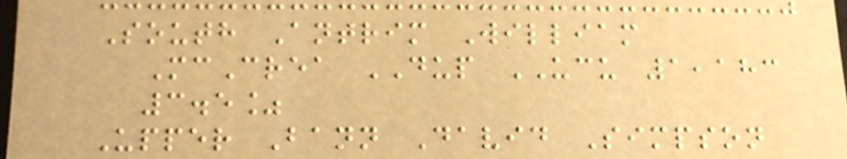South Antrim William
McCrea DUP UCU 1,183
3.5%
Upper Bann David Simpson
